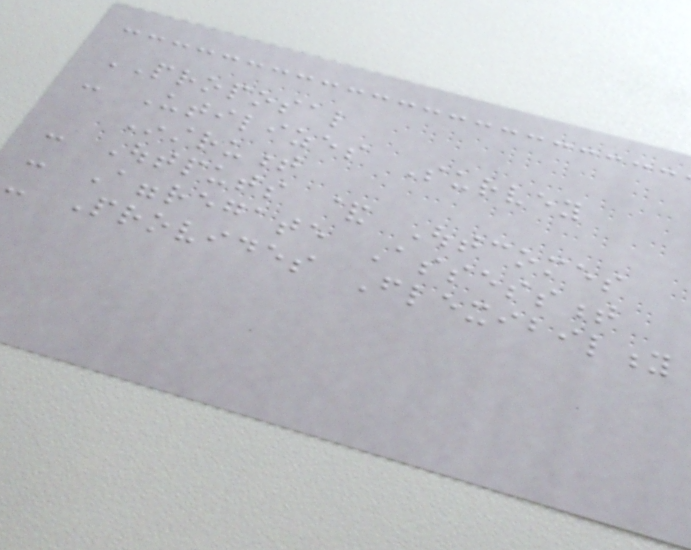PROPOSAL
- Utilizes Survey
Instrument
- Outputs & Outcomes
- Aggregate Assessment
- Provides Flexibility
